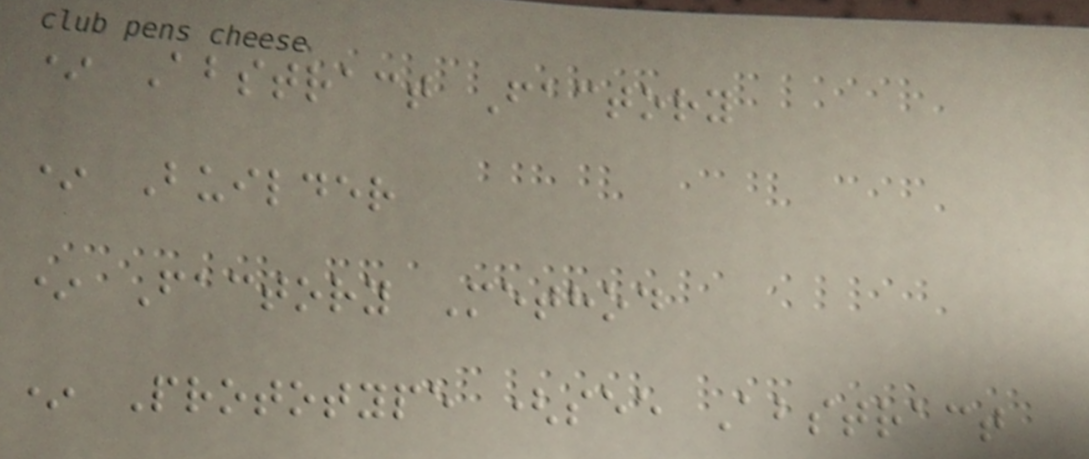* Abstract Factory
* Builder
* Factory Method
* Prototype (see Abstract
